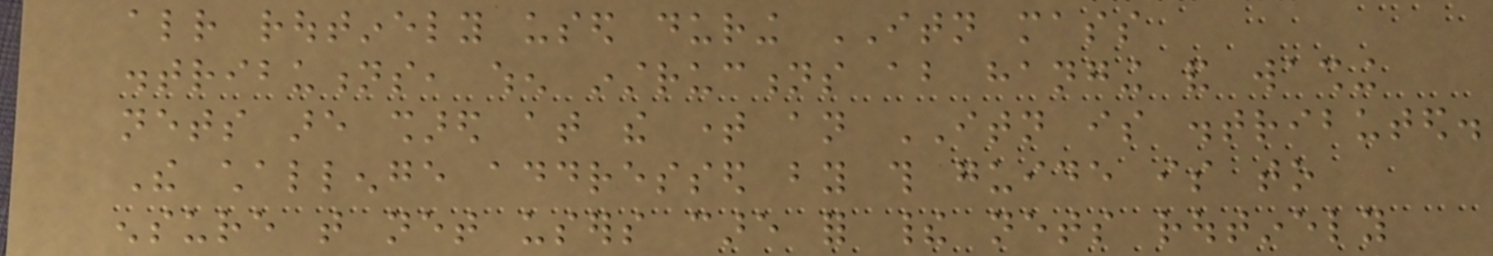already routinely used during ITN mass
distributions, when instructions about hanging and washing
nets are shared at the time an ITN is distributed.
The challenge addressed by this guide is to
ensure that net users care for their nets routinely
